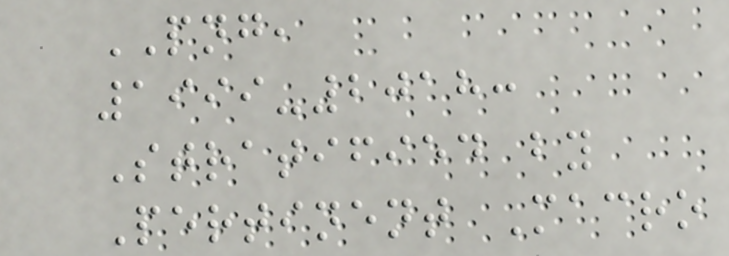PNG,
1999-2018:
Stratified by
Pertinent Macro
